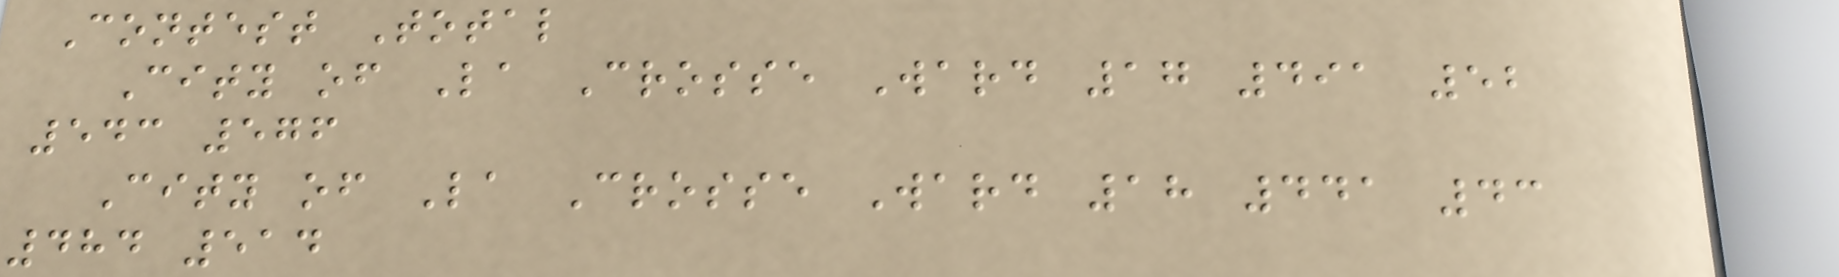Contest Total
City of La Crosse Ward 17 491 52
543 576
City of La Crosse Ward 18 441 43
484 514
